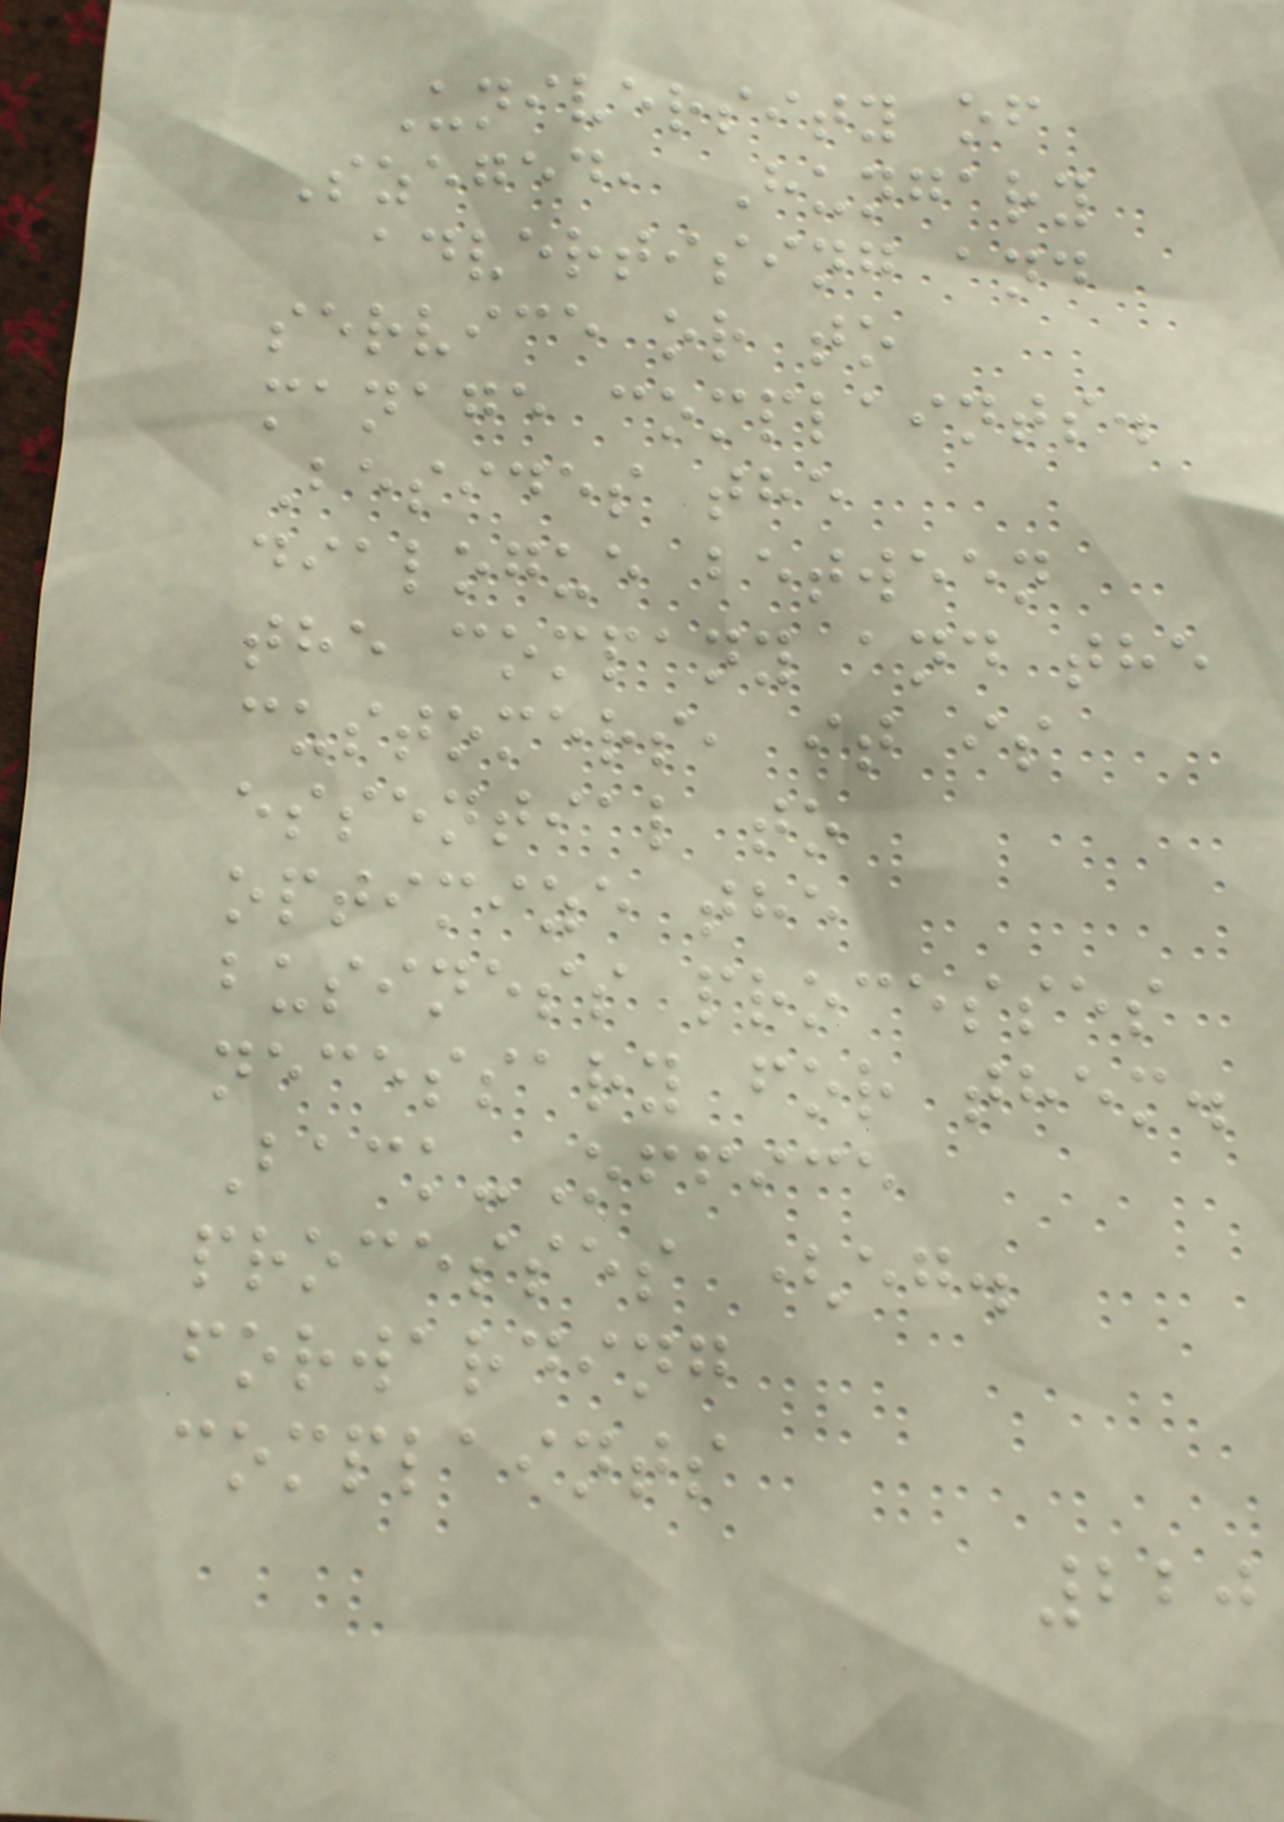University of
Szeged, Hungary
advertising and
service or to
manage complaints.
Besides the
dialogue between
the company and the
customers, it is
essential to
optimize the
business processes
necessary for them.
Back-Office
processes (eg.
forwarding
complaints
220
